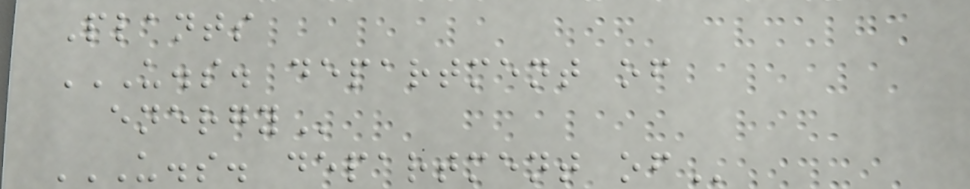Plants
U.S. DEPARTMENT OF
ENERGY
U.S. DEPARTMENT OF
